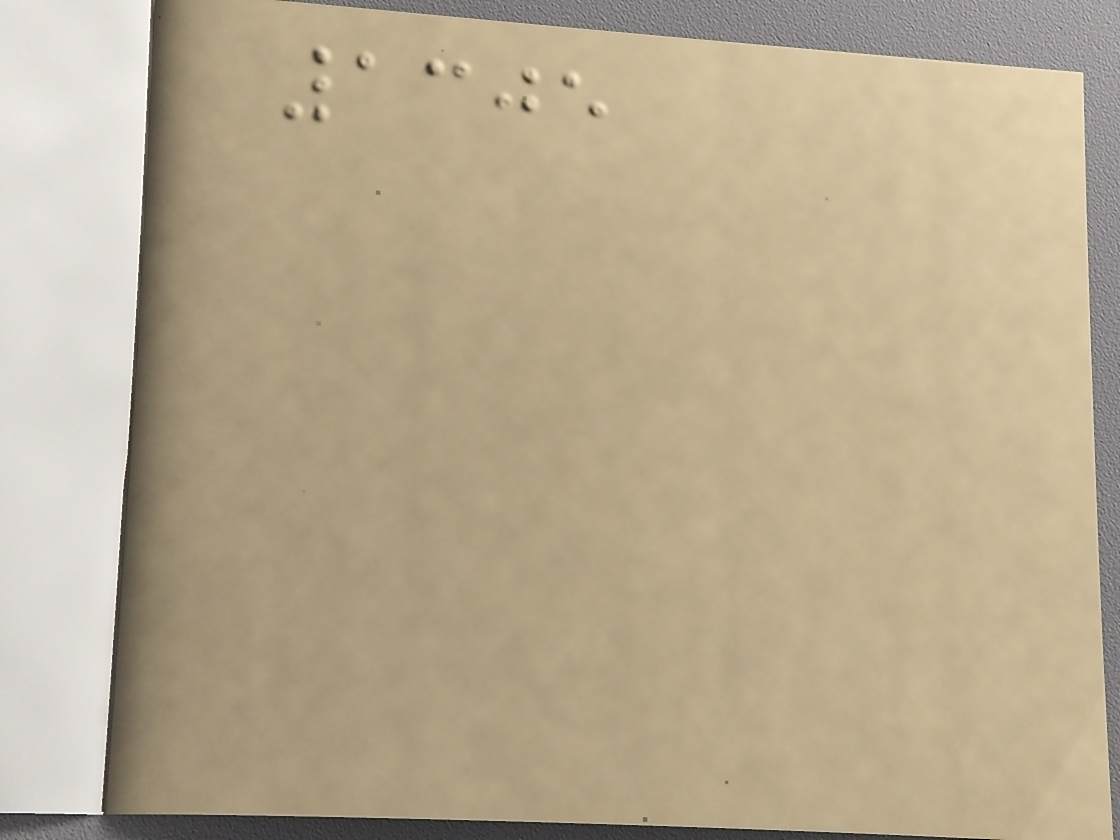1305
